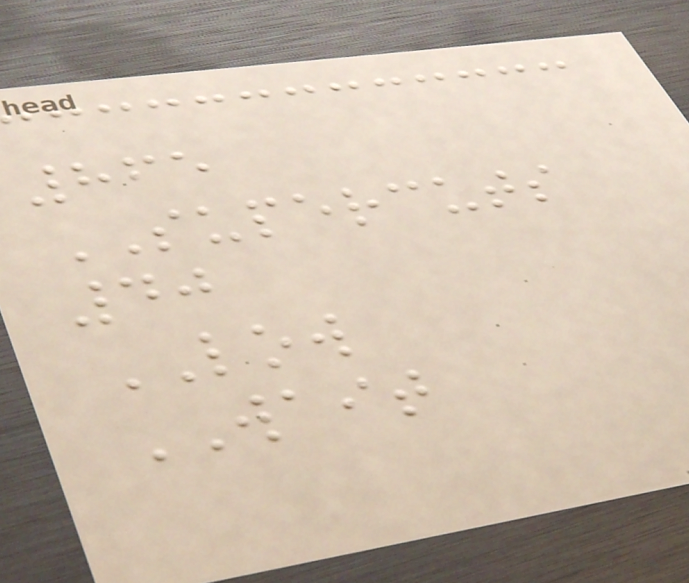865
SUPERCUTS
40
LOW
WAIT
